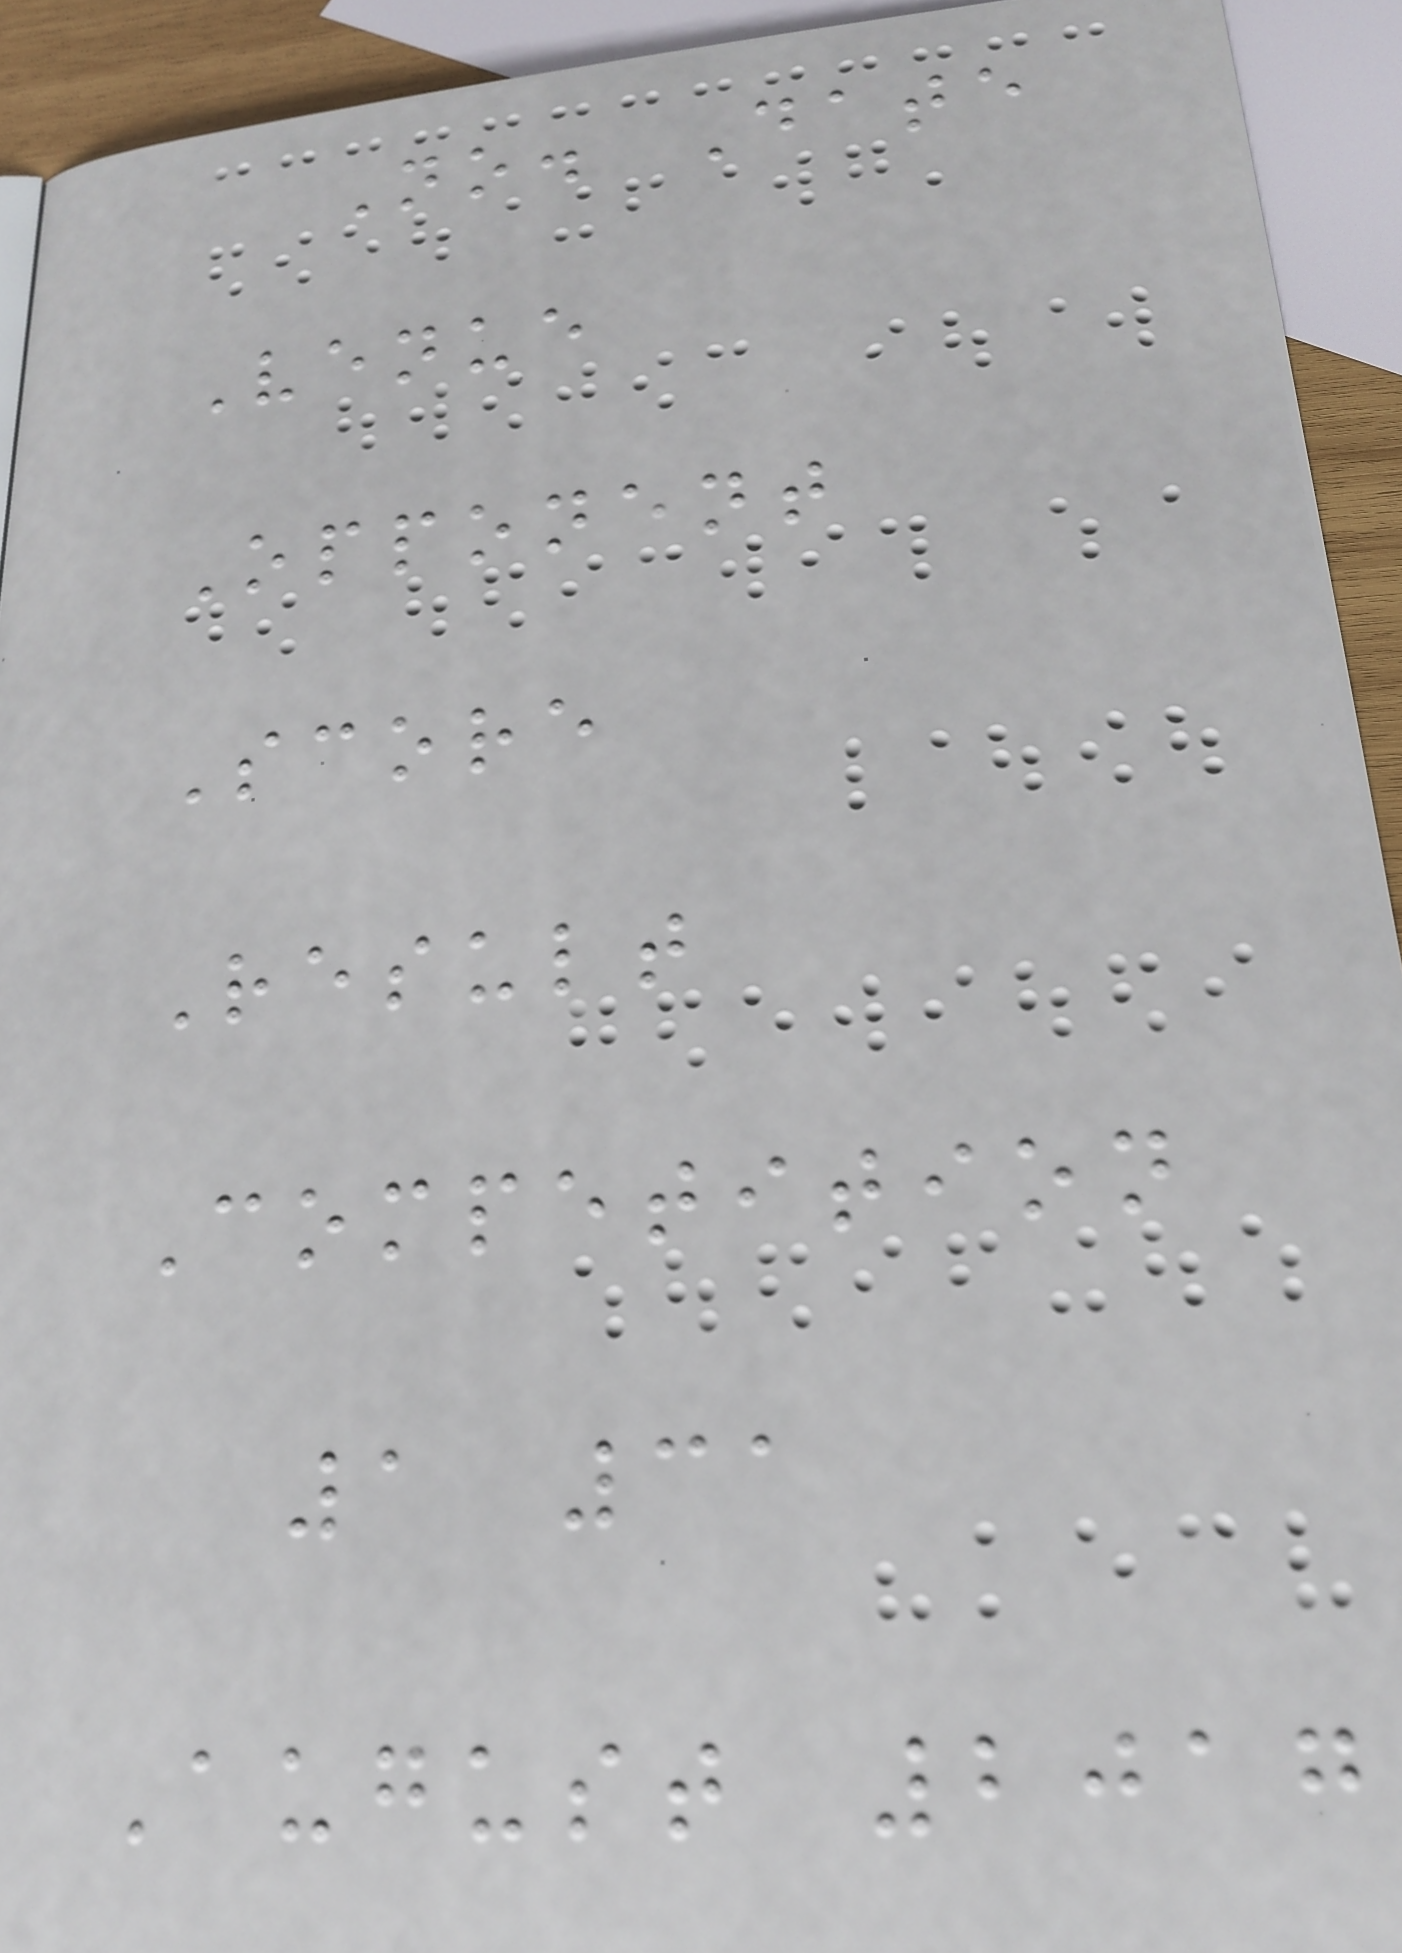No. Date
Venue
Opponent
Score
Result
Competition
1 31
August 2017
